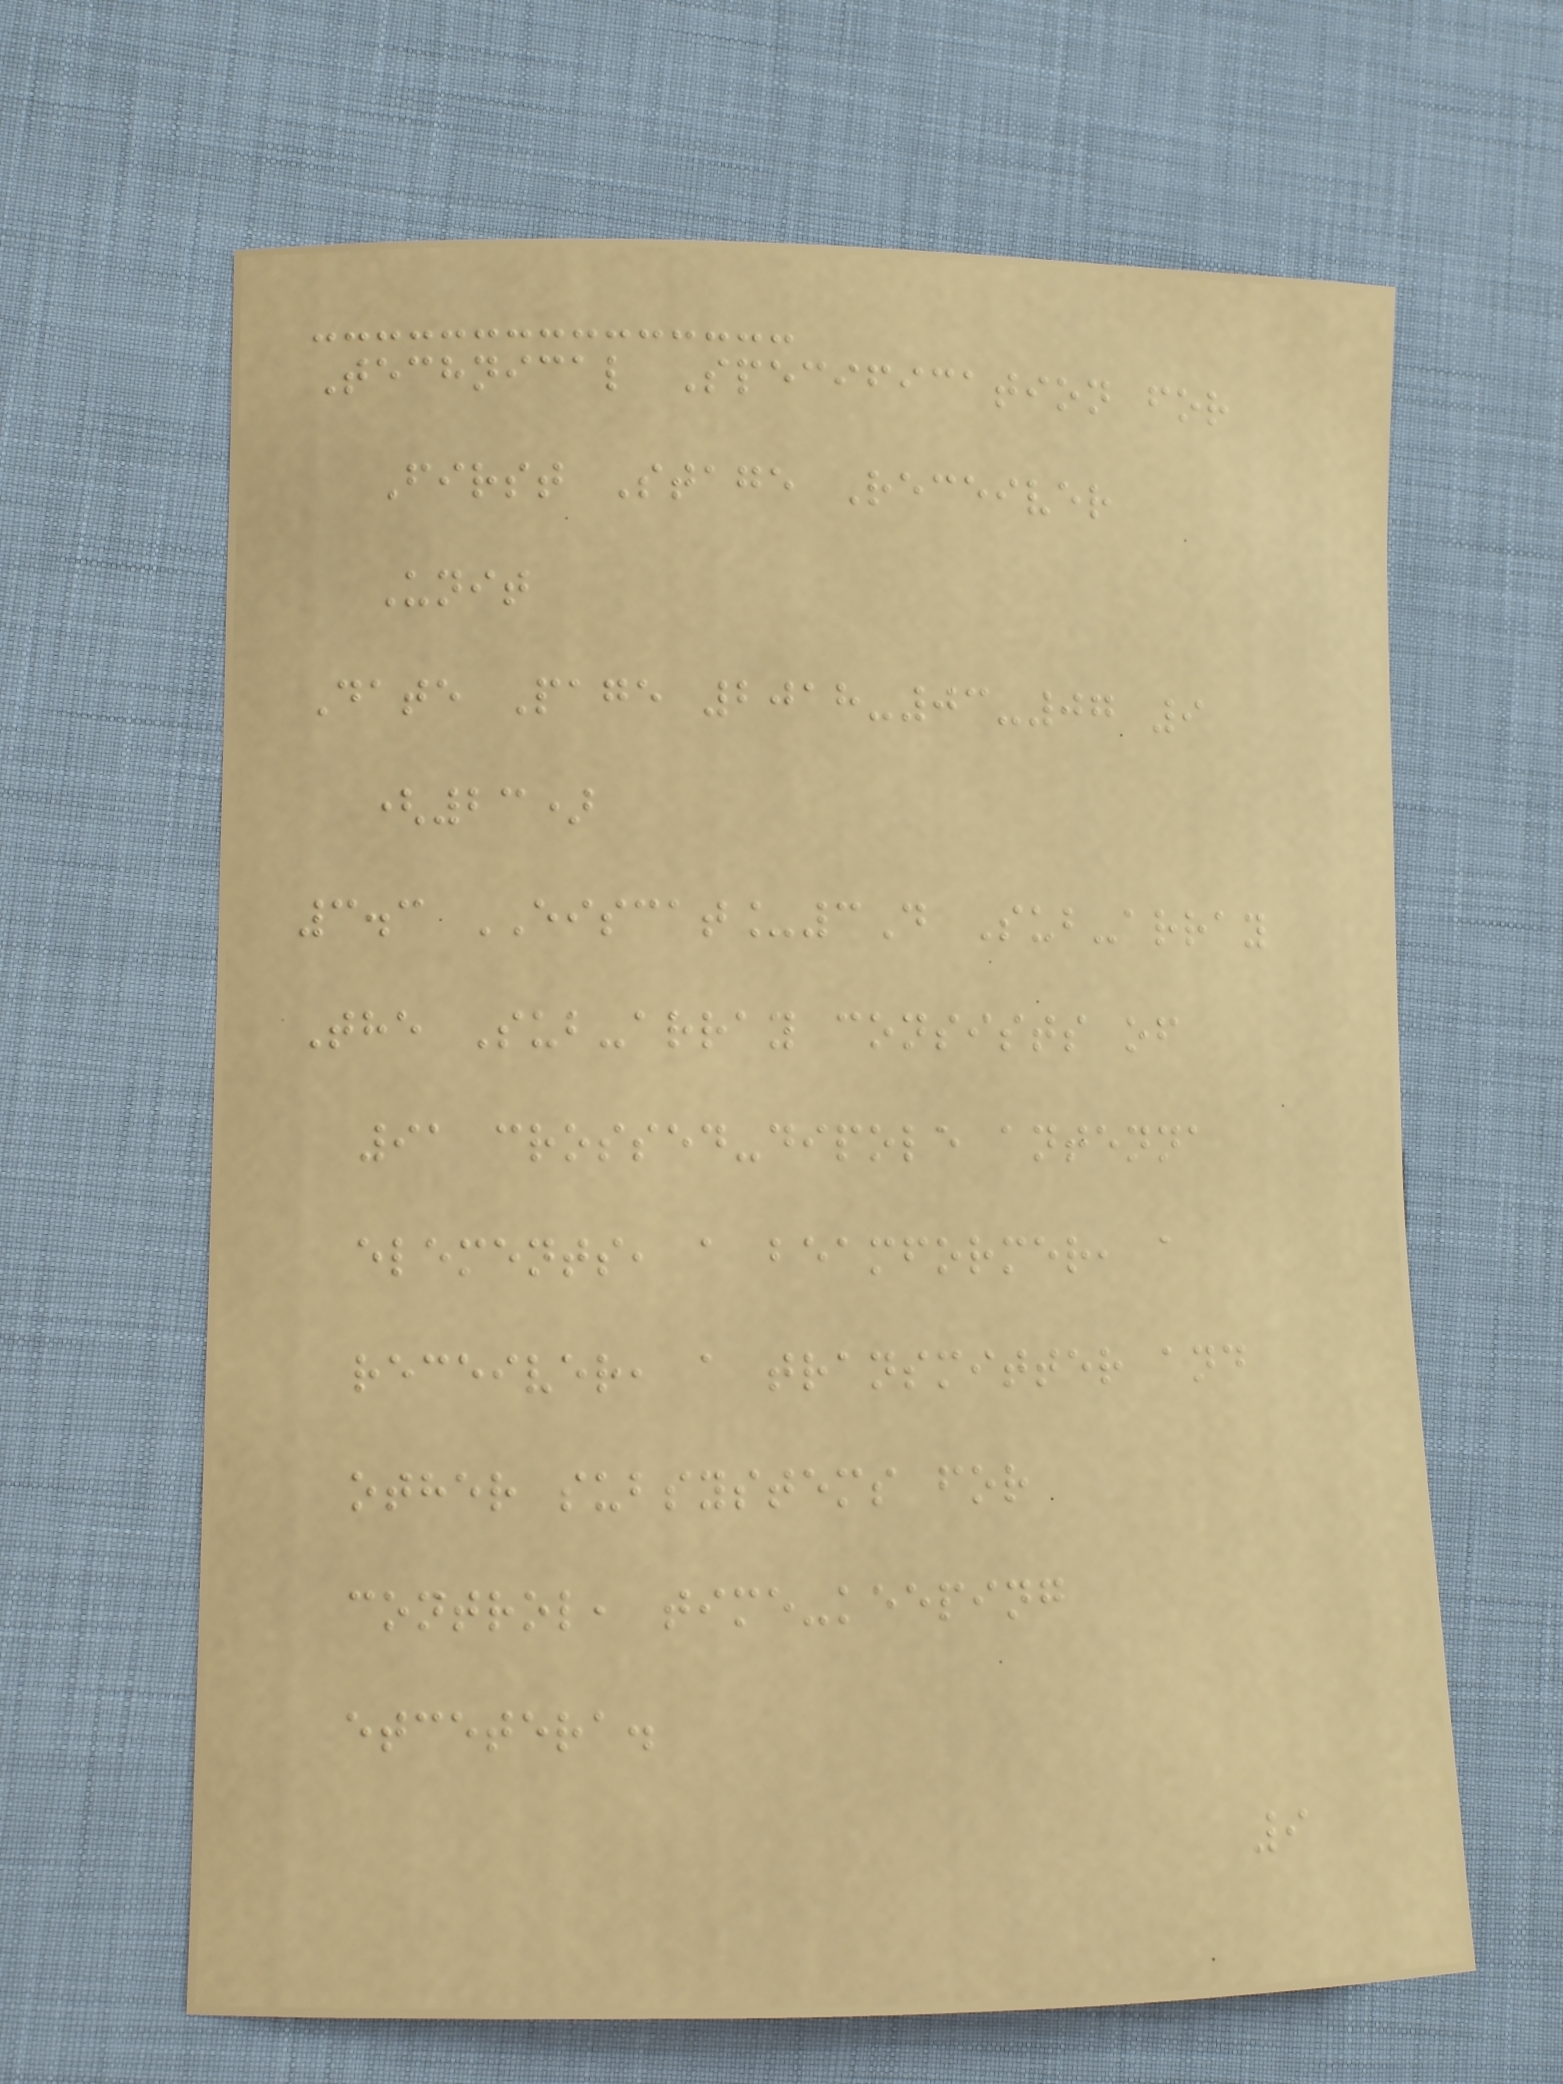Technical Specification for
First Stage Receiver
Unit
Date Page 2018-03-07 9
(23)
3.3 EISCAT_3D Sub-array
The Sub-array consists of
91 crossed-dipole antenna
elements, a beamformer, a
receiver, a transmitter and
other subsystems for
control, time-keeping
etcetera.
9
